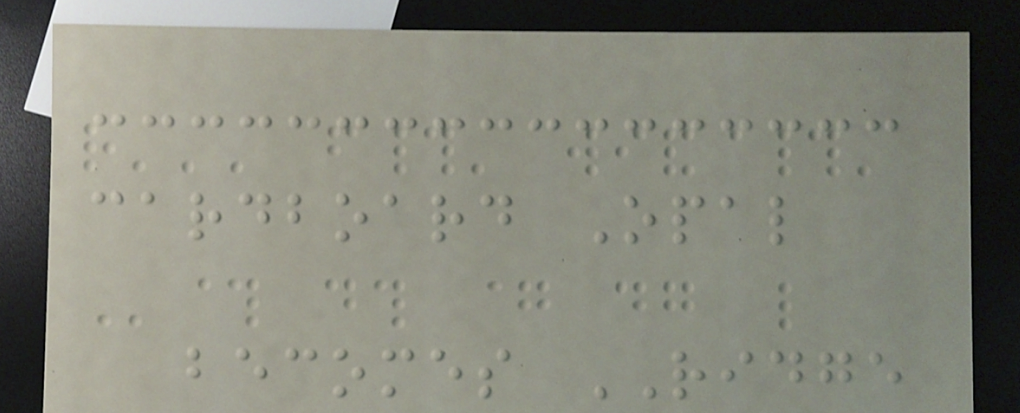cardboard Opal
becomes RIDGE
